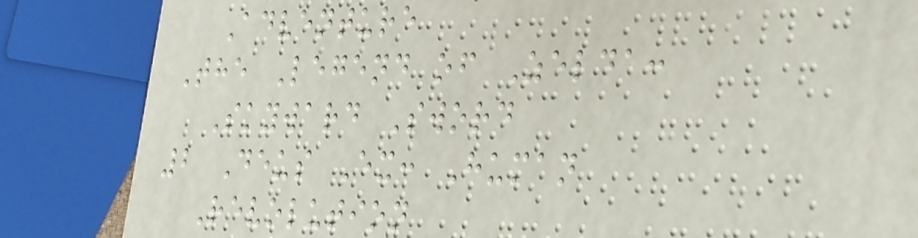Adventure
The Legend of Zelda:
Skyward Sword
2 Deus Ex: Human
Revolution
